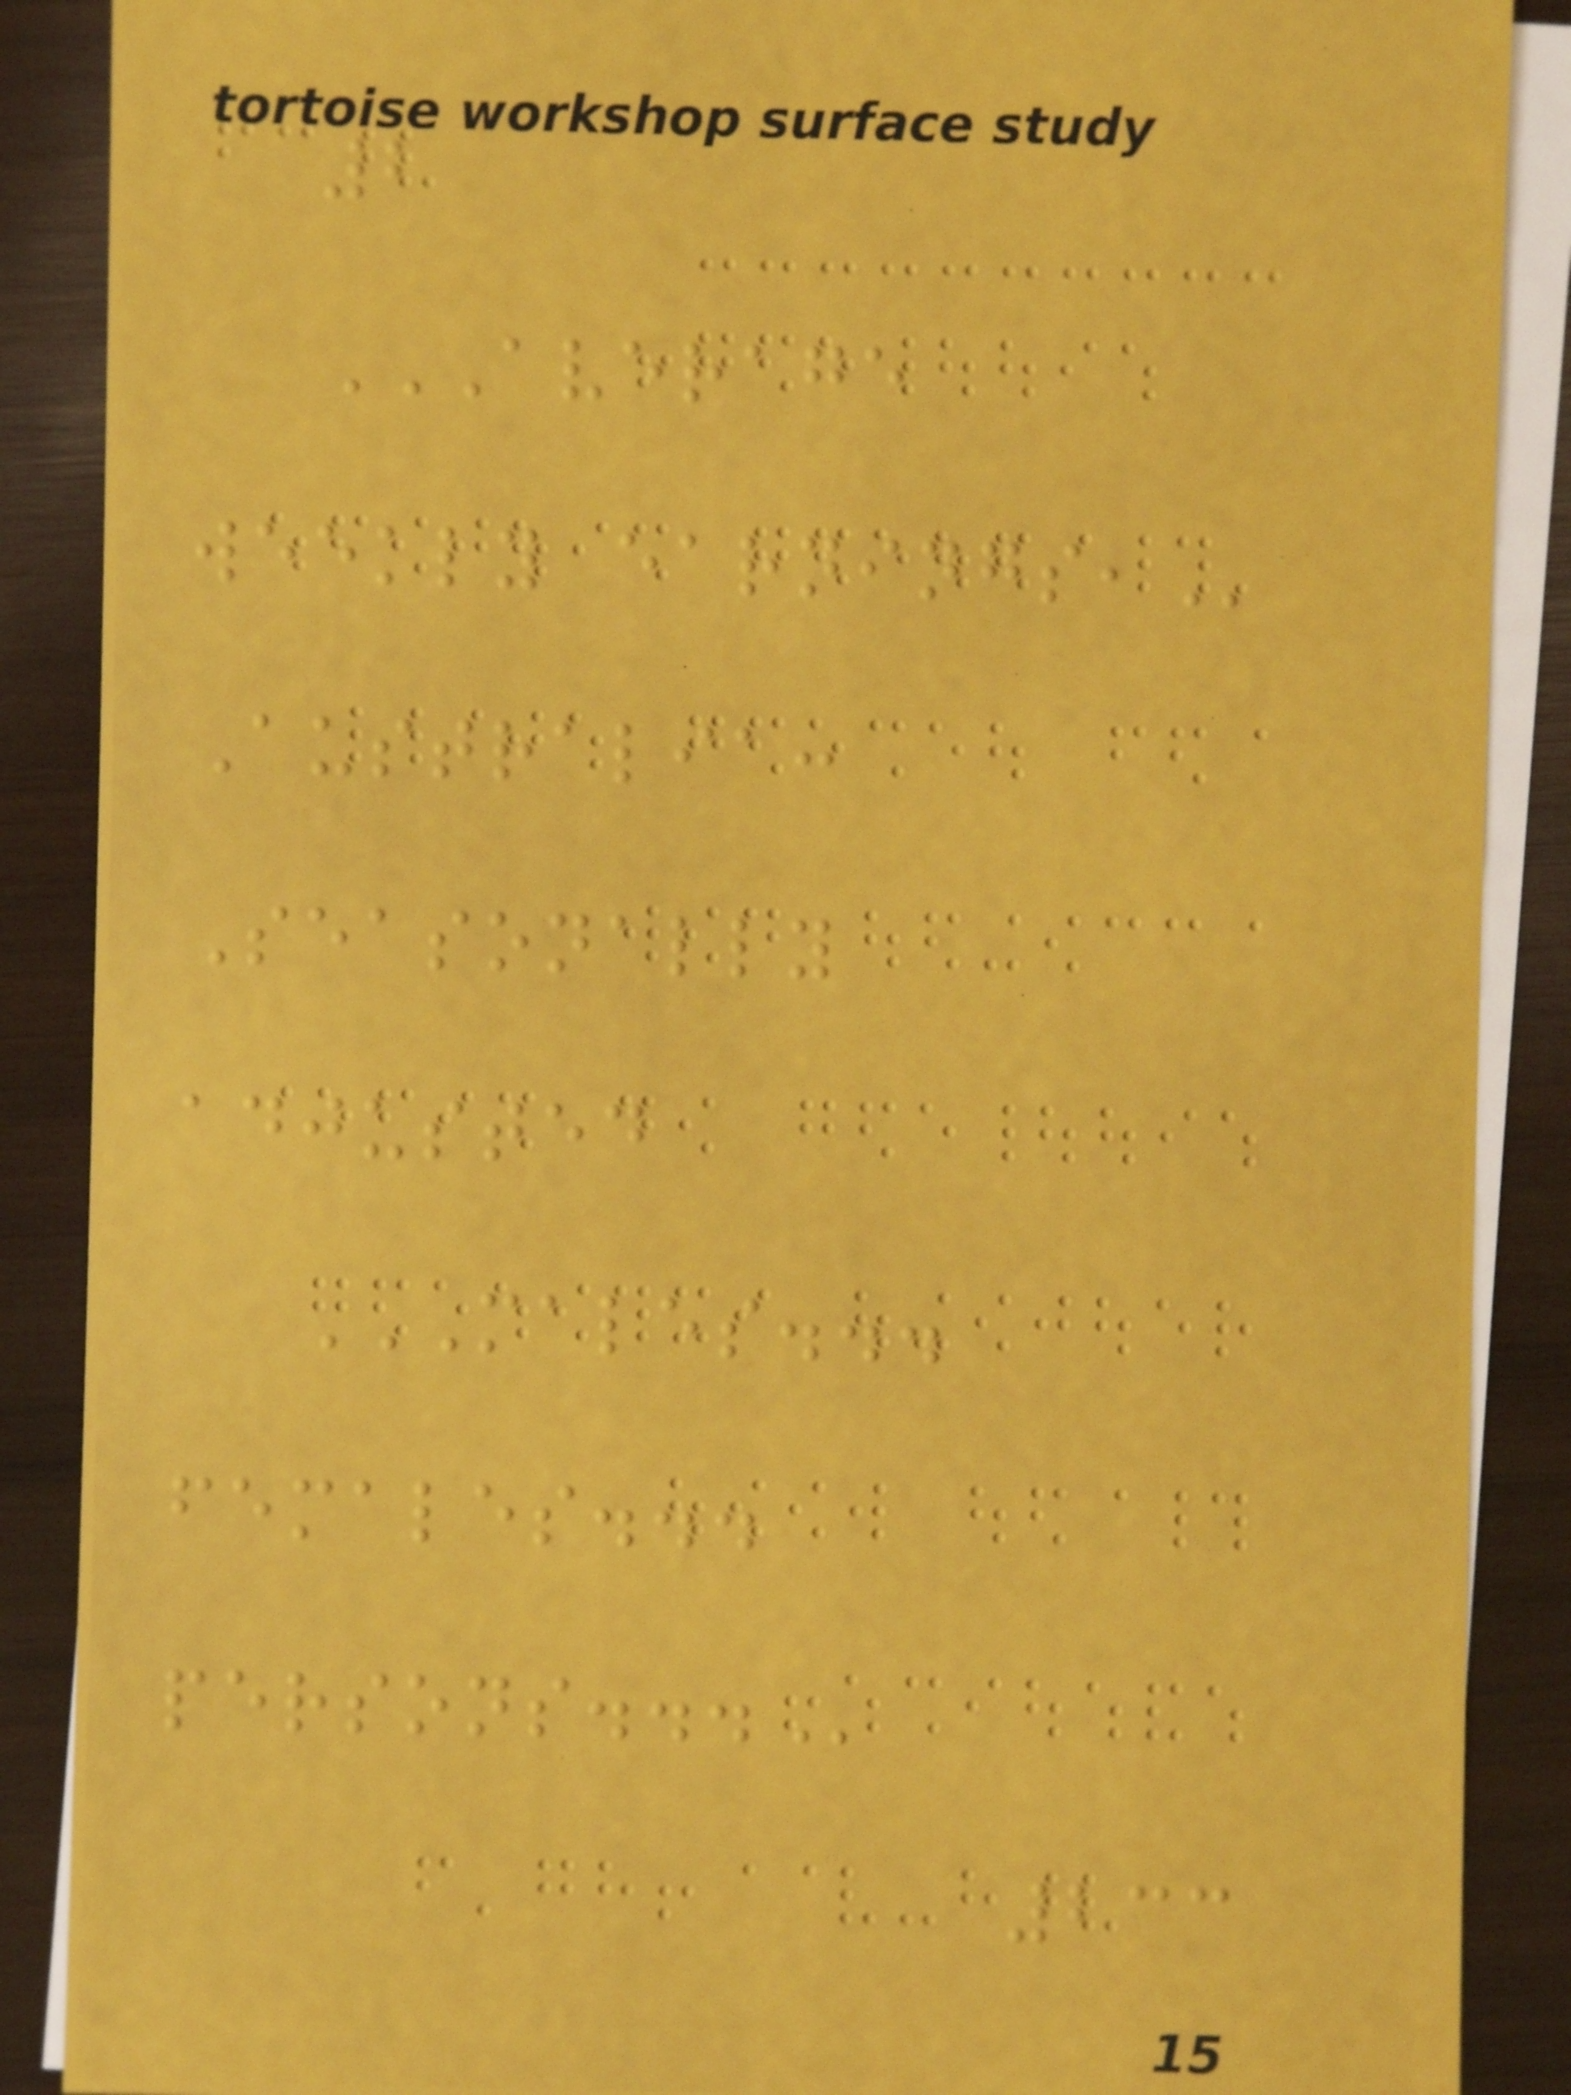2
AVERAGE
WEEKLY EARNINGS,
Australia:
Seasonally
adjusted
MALES...
FEMALES...
PERSONS...
233
